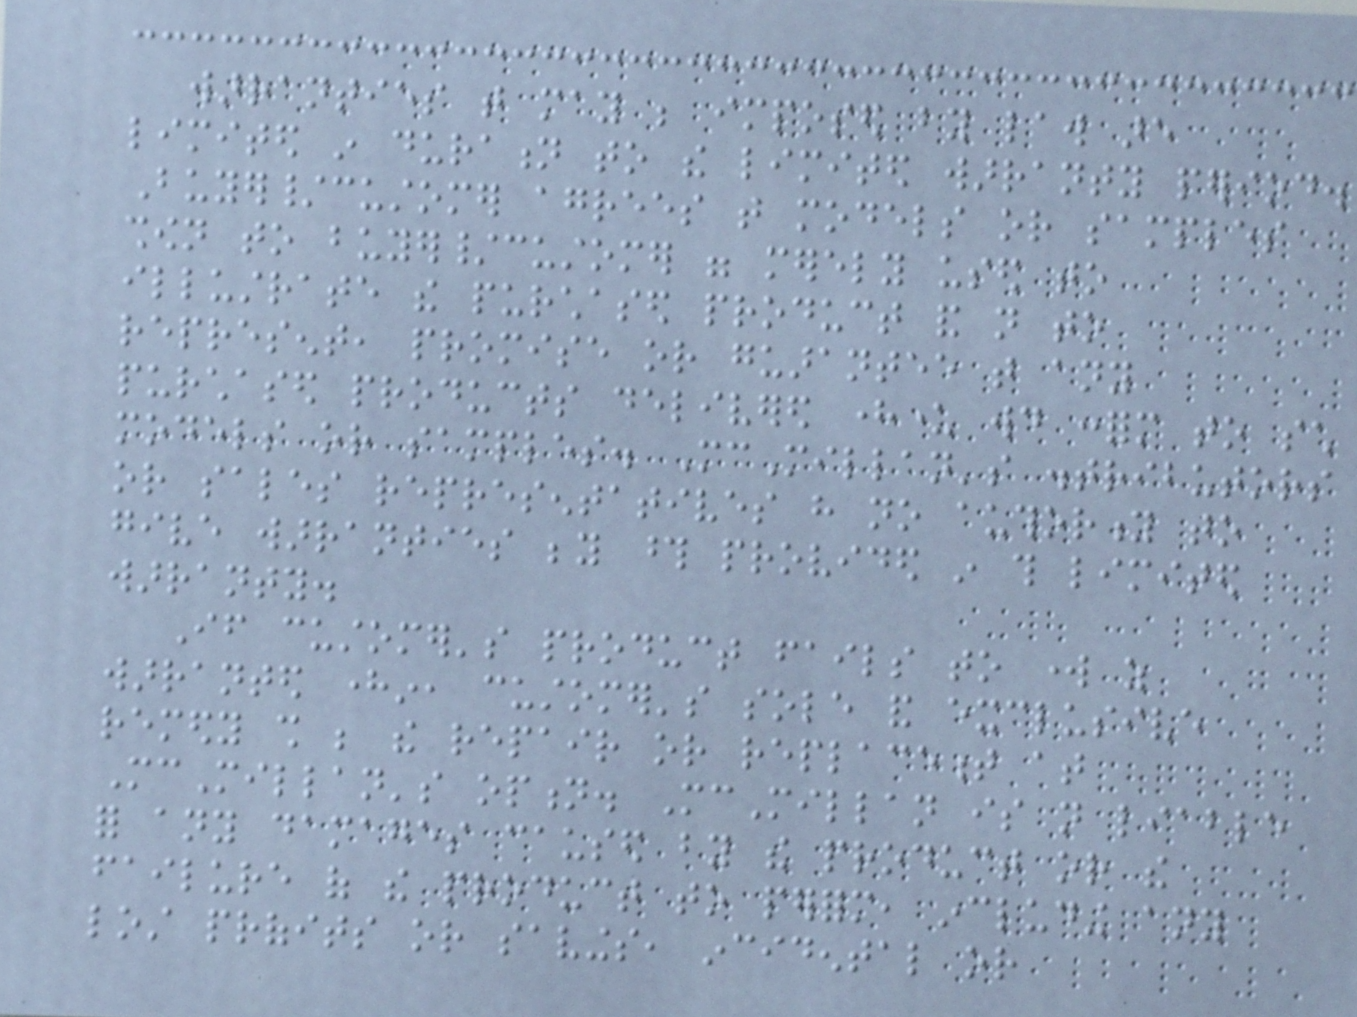warranties that may be imposed by law are
limited in duration to the limited warranty period.
Buyer/customer agrees that models or samples
shown to buyer/customer were merely used to
illustrate the purchased product and not to
represent, promise or guarantee that any
purchased products delivered hereunder would conform to such
models or samples. McMillan's distributors
or sales representatives have no authority to
give warranties beyond those provided in this limited
warranty.
If customer's product fails to work as
warranted herein, customer's sole and exclusive
remedy shall be the repair or replacement at
McMillan's option. McMillan is not liable
for any damages caused by the product or the
failure of the product to perform, including any
lost profits or savings, incidental or
